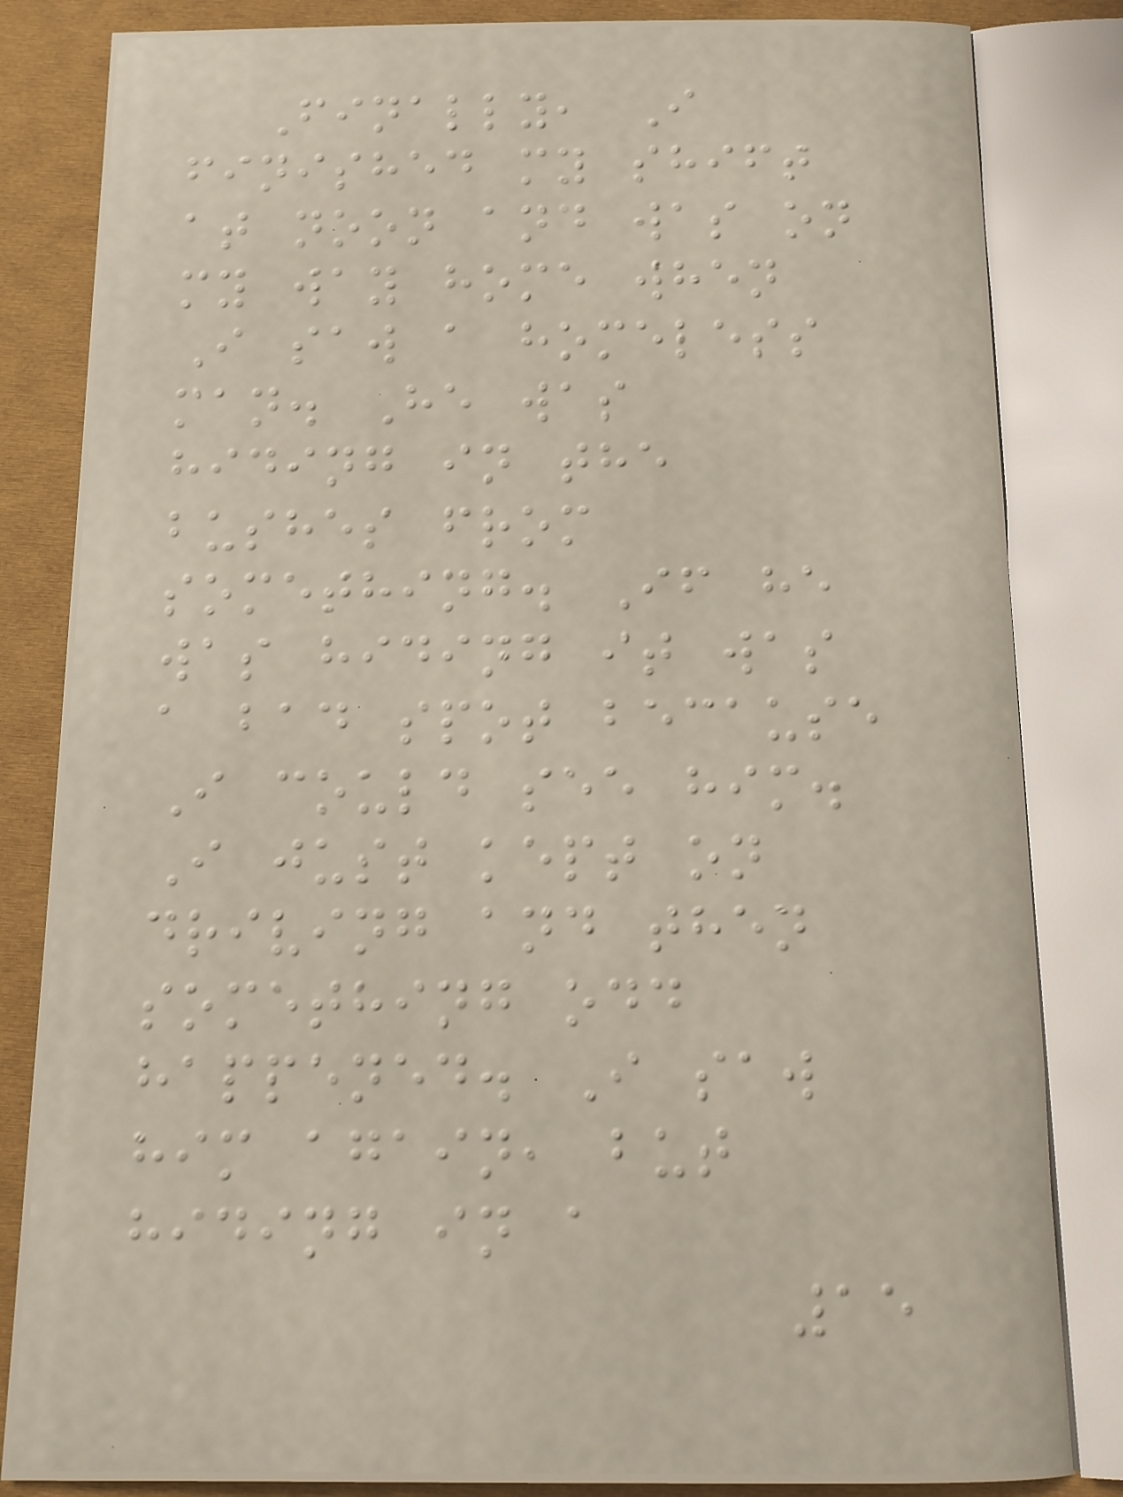Finally, I
finished my shift
at noon and was on
my way home when
I saw a homeless
man. He was
hiding in the
bushes from
something. If he
was hiding it was
a bad spot because
I could see him.
I just kept on
driving and then
something odd
happened. I saw
him again, but
hiding in a
15
